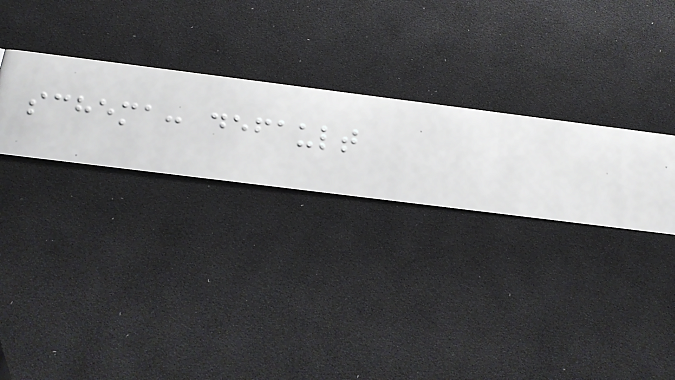schema: default
